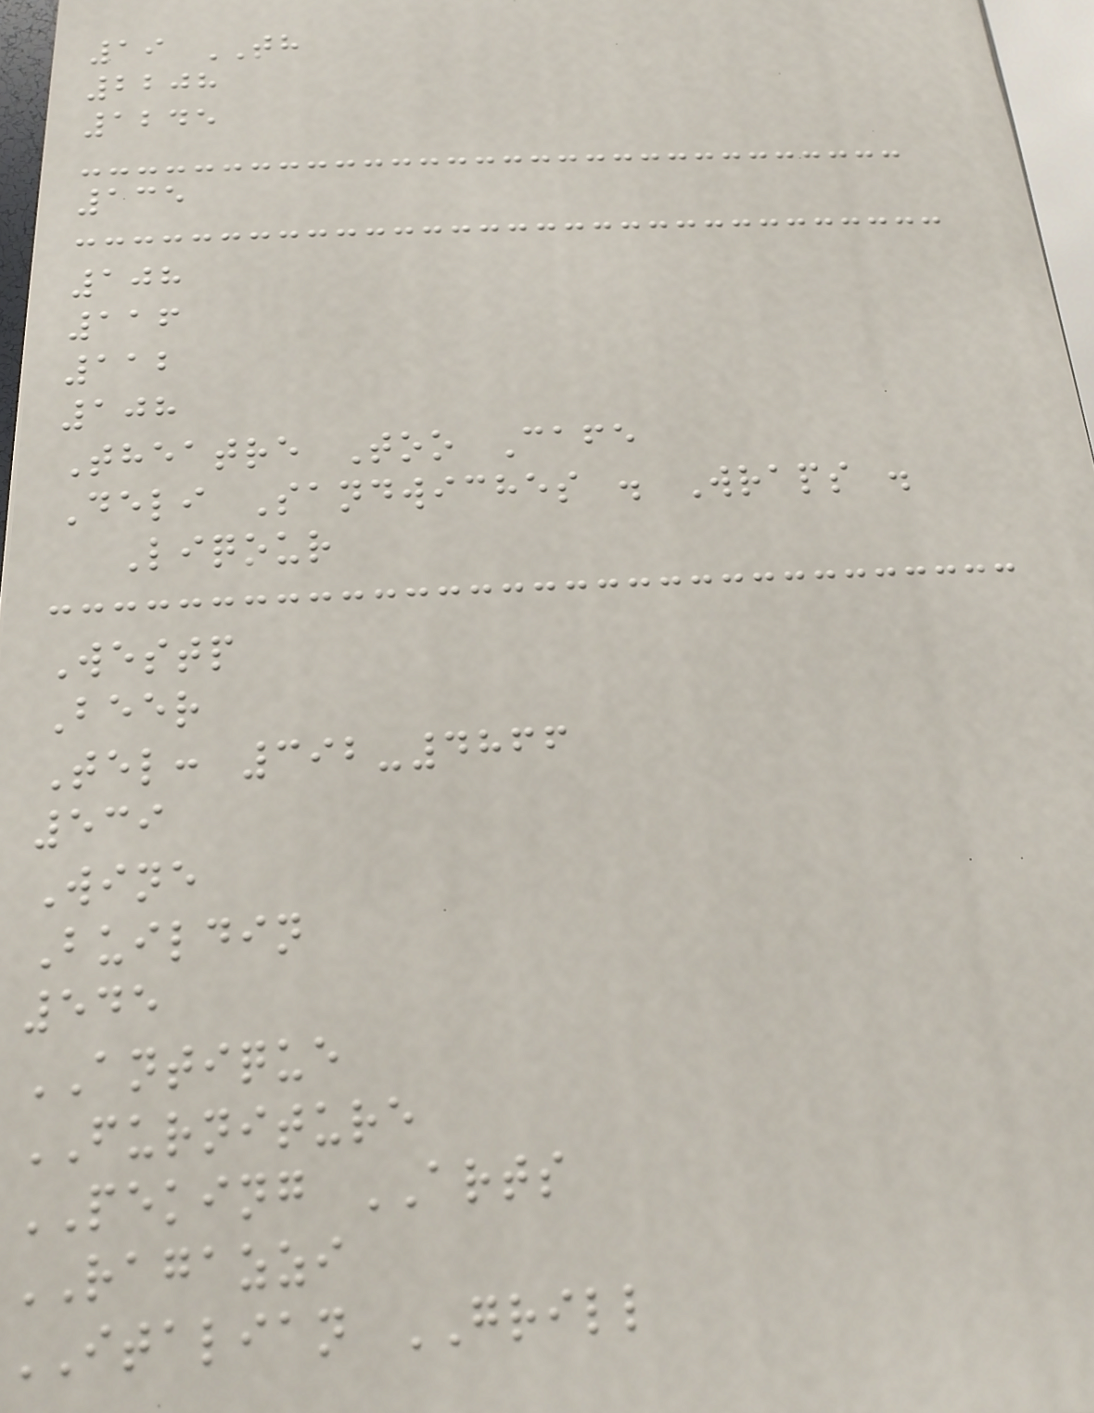19 TH
2208
1245
135
108
116
112
108
Theatre Too Cafe
Deli Sandwiches . Wraps .
Liqour
Westp
Beer
Tel: 392-4866
539
Wine
Buildin
545
ANTIQUE
FURNITURE
PEKING ARTS
RAGAZZI
ITALIAN GRILL
